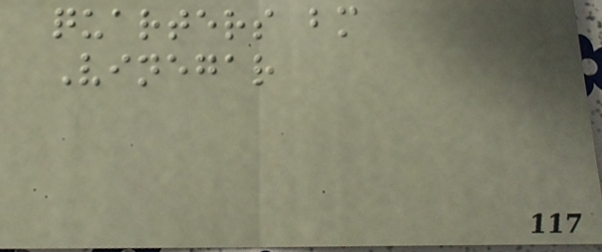quarters bm
Vinegar
